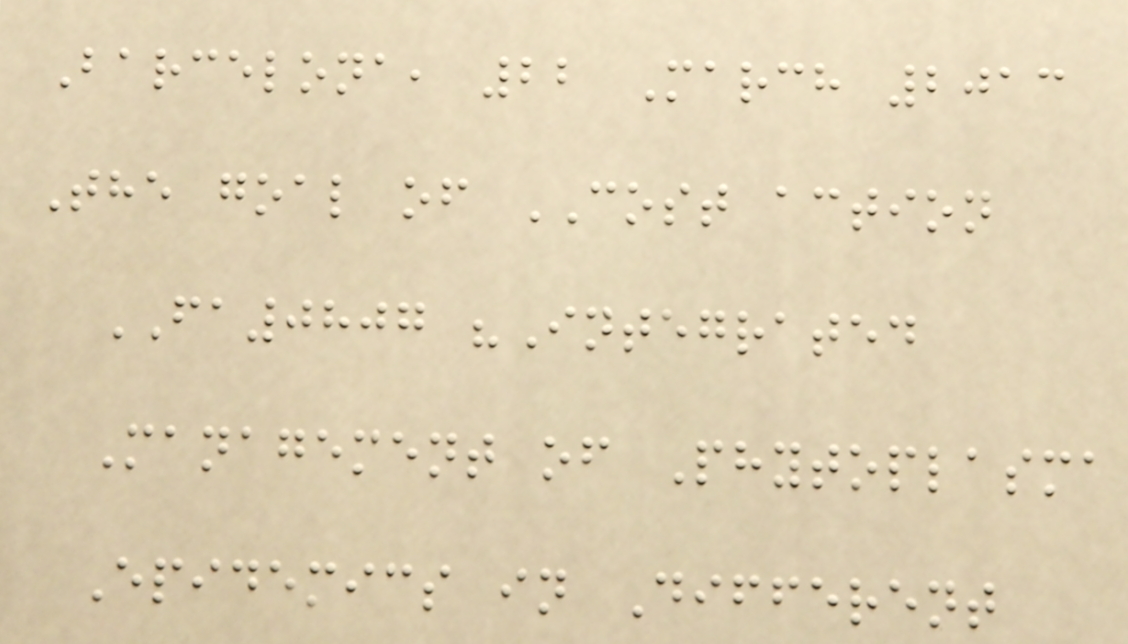Barcelona, 22 March 2013
The goal of COST action
FA0807 "Integrated
Management of Phytoplasma
Epidemics in Different
